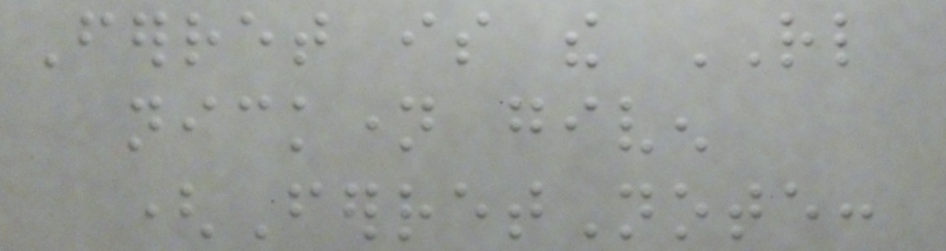Ferret is the RL
nickname given
(FerretNote:
